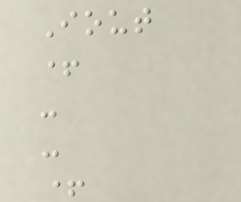Iout
+
-
-
+
